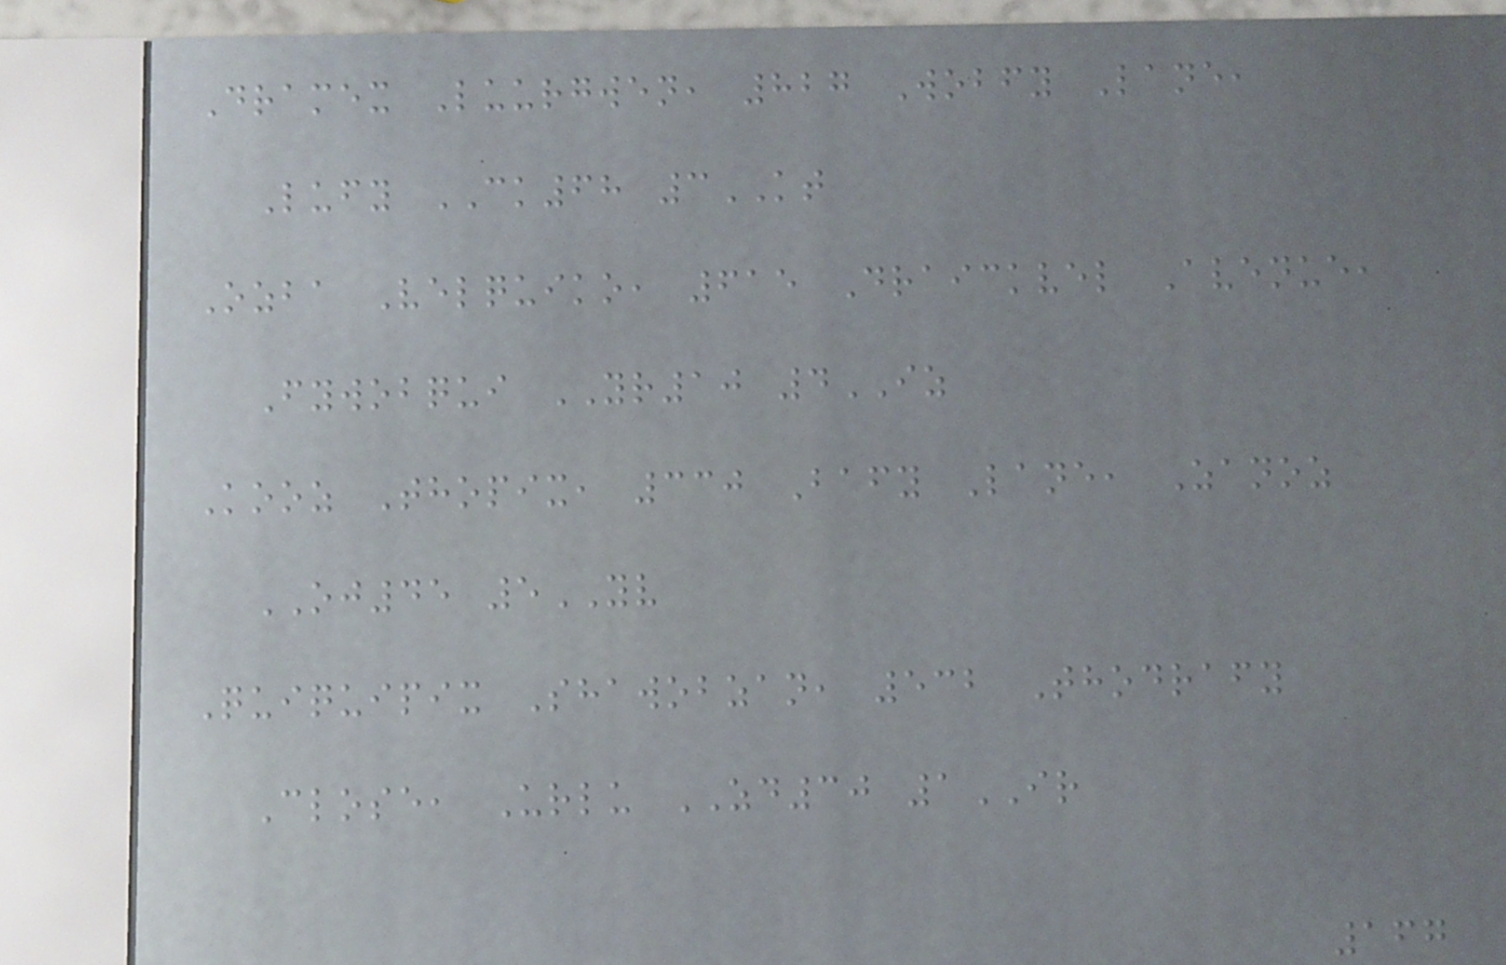Dramex Luurgwen, 827 Wobfy Lane,
Lufy CK68 3KT
Ozba Velquiko, 615 Draickvel Avenue,
Fywobqui YR10 4IZ
Kooz Thopix, 330 Bafy Lane, Zanoz
OJ45 5YV
Quiquipix Shawobzan, 532 Thodrafy
Close, Urlu ZD30 1IR
167
